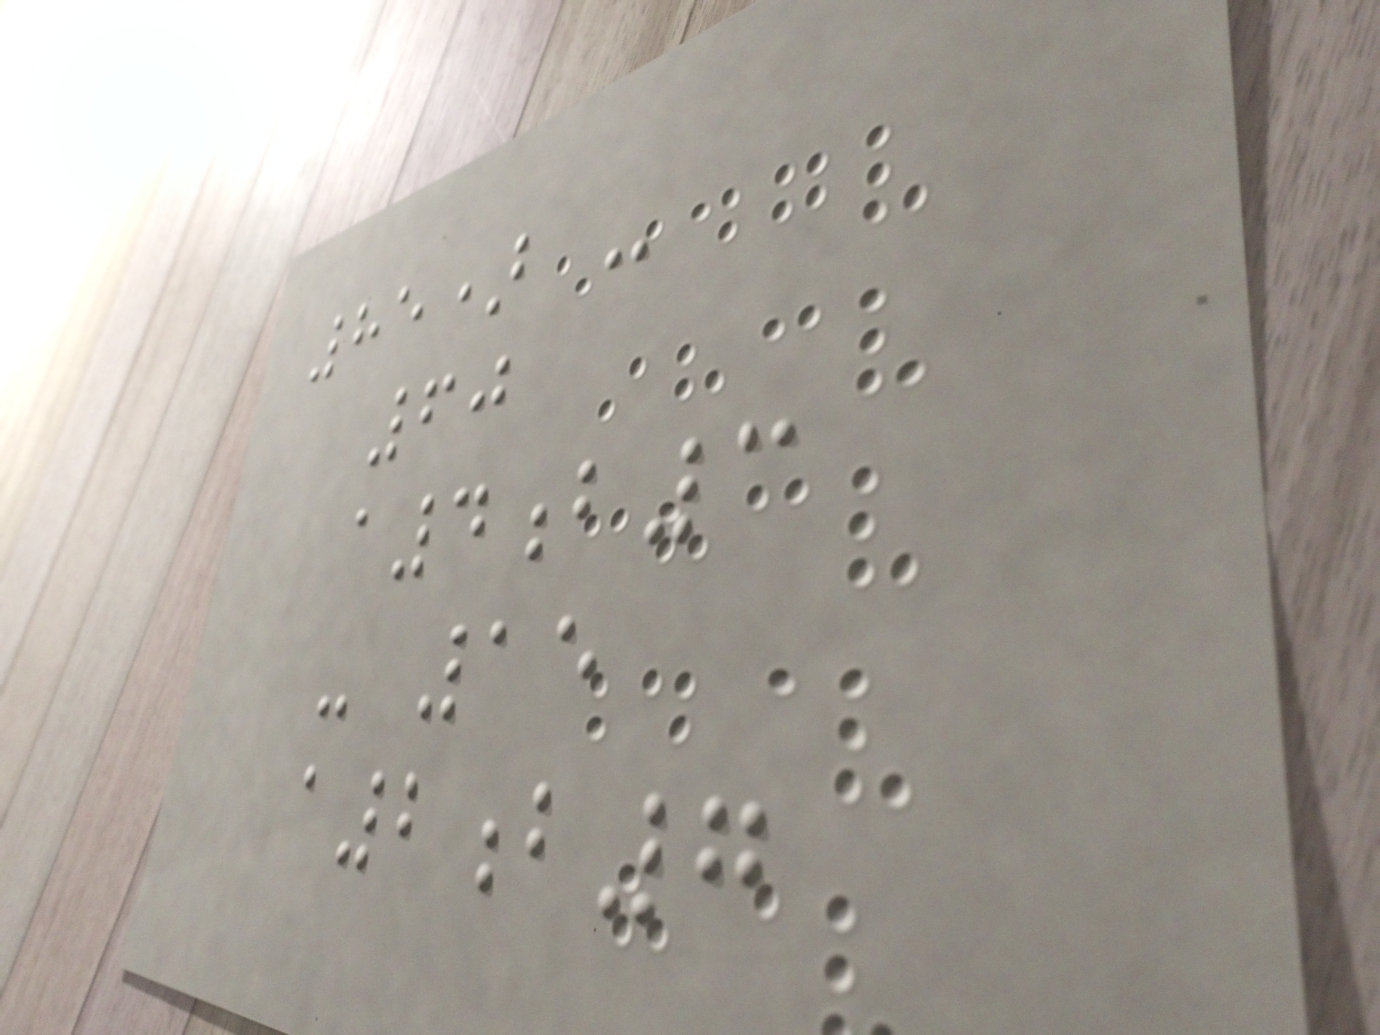85) -
60
a4b3
- 15
a2b7
